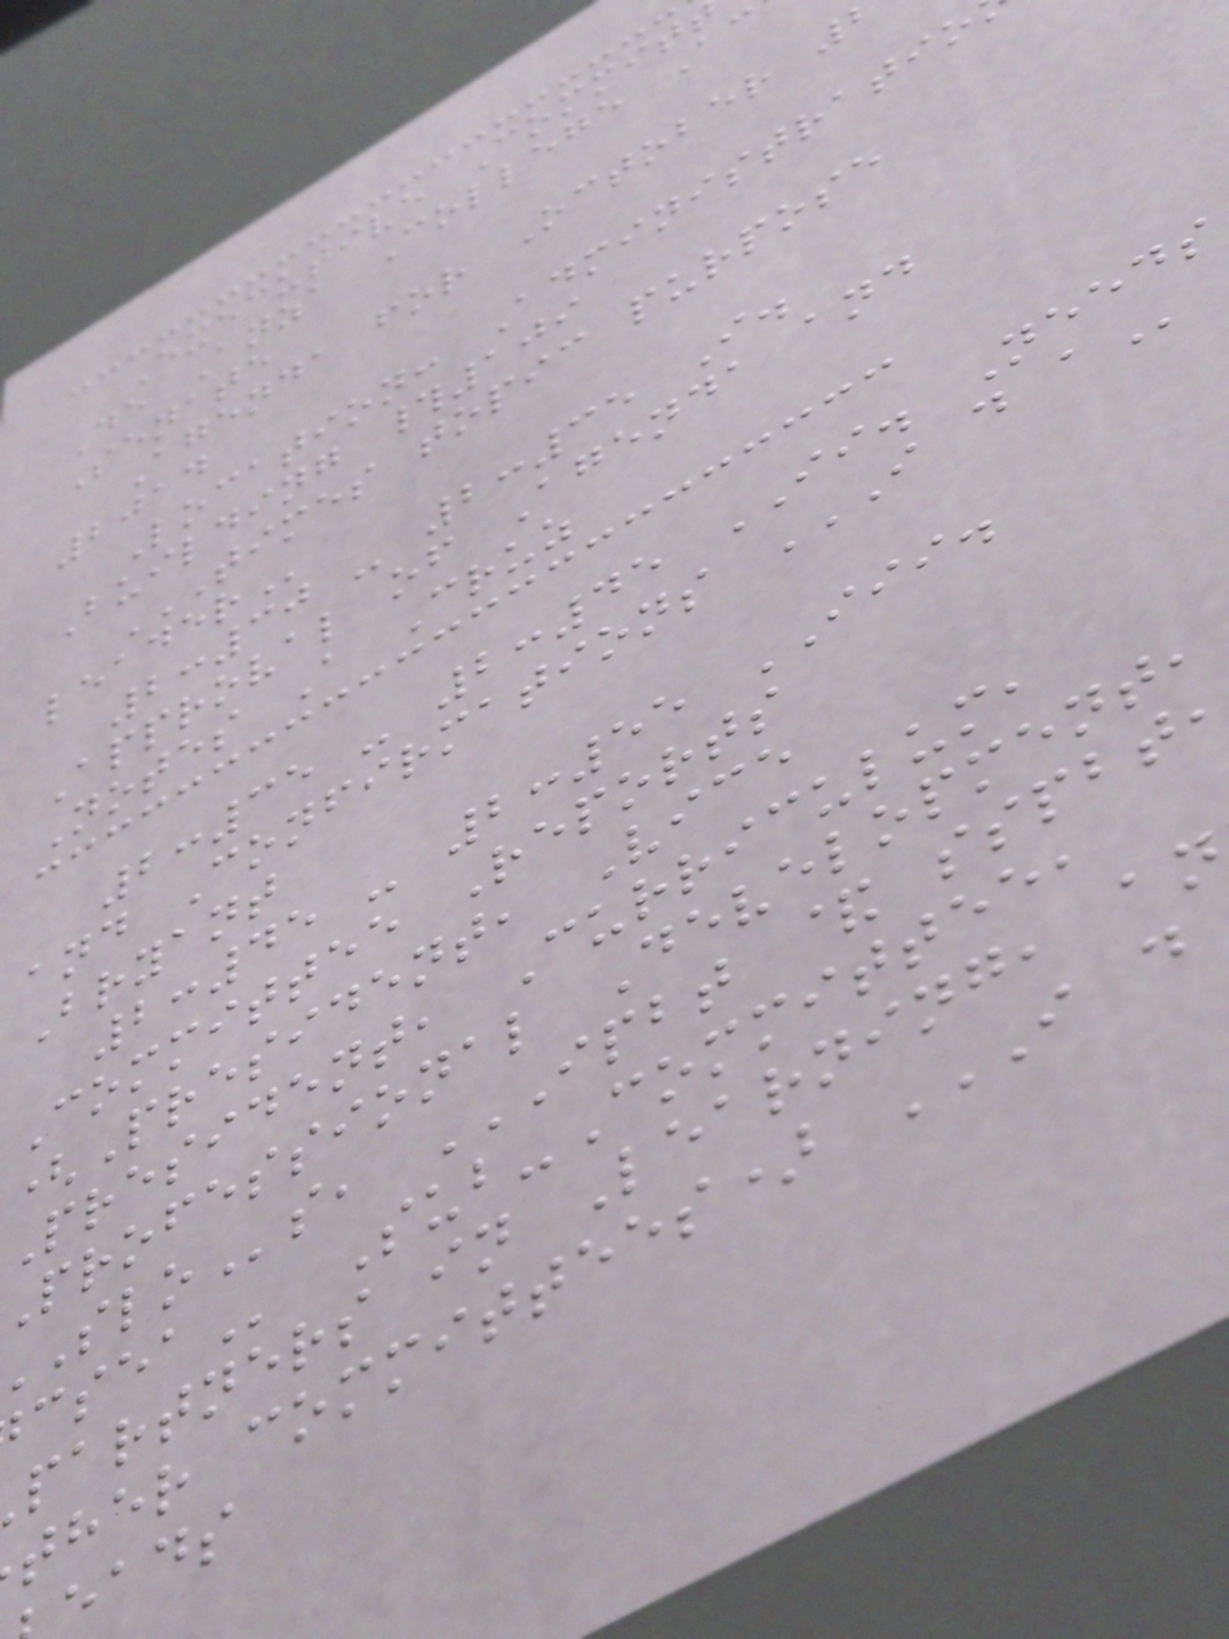Executive Commit
De Anza College Ac
Senate
Agenda for October
2014
Location: Administratio
Building #109
TIMES TOPIC PURPOSE
2:30 - 2:35 I.
Approval of Agenda and
Notes A Cruz
2:35 - 2:45 II. Needs
and Confirmations I D A
Bryant
2:45 - 2:55 III.
Committee Reports
(President, Vice
President, Curriculum,
professional Development,
Sub-Committee,
partners in Learning, an
eads
